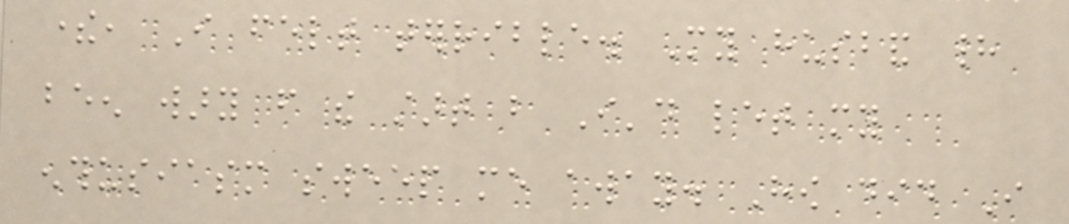there, I felt terrible. My husband had
been wary from the start but I'd let my
enthusiasm sweep me away. How did I
